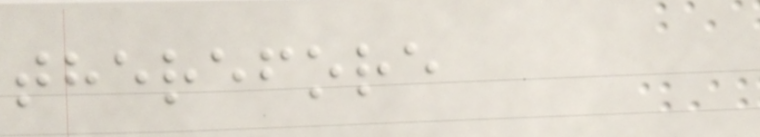therefore
